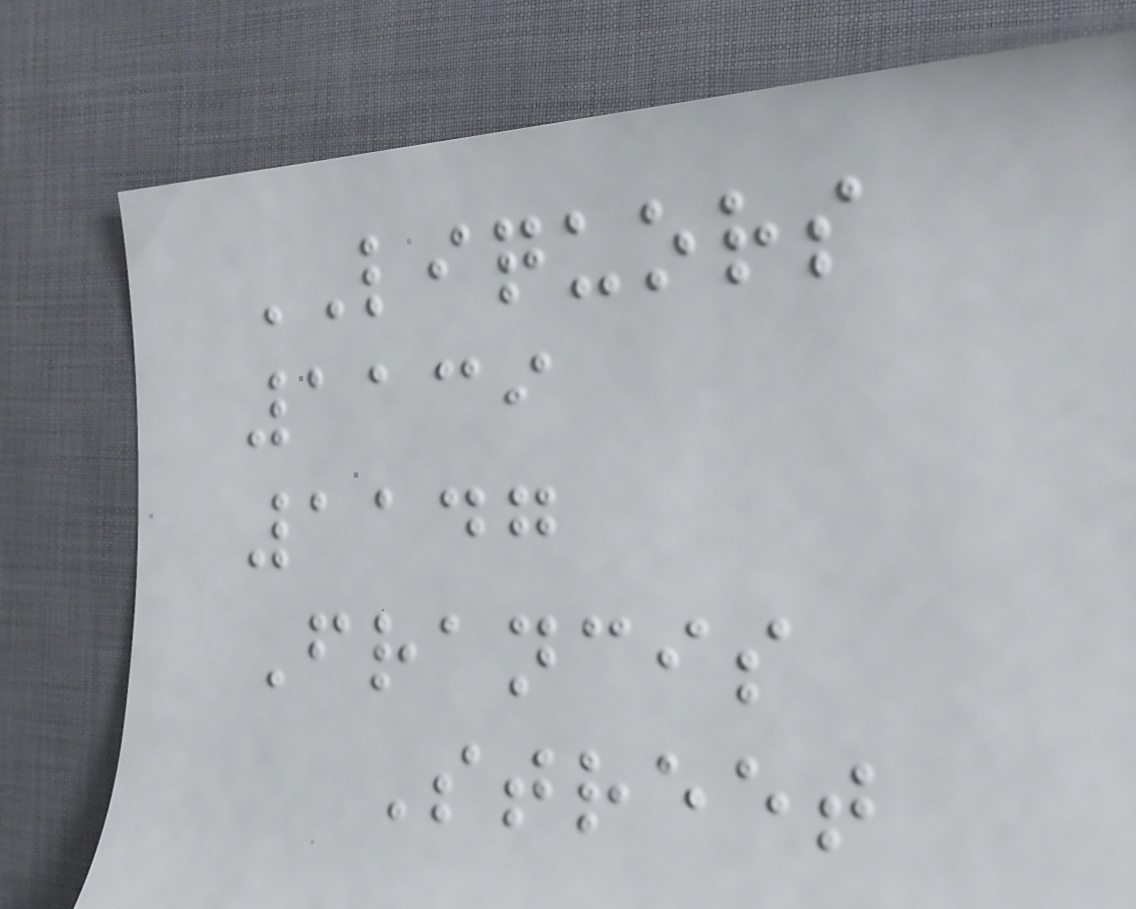LIQUORS
1139
1147
Francis
Street
